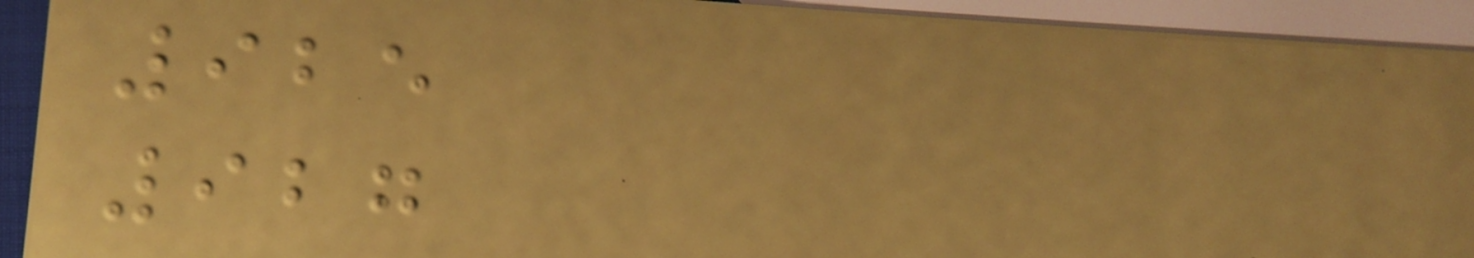925
927
